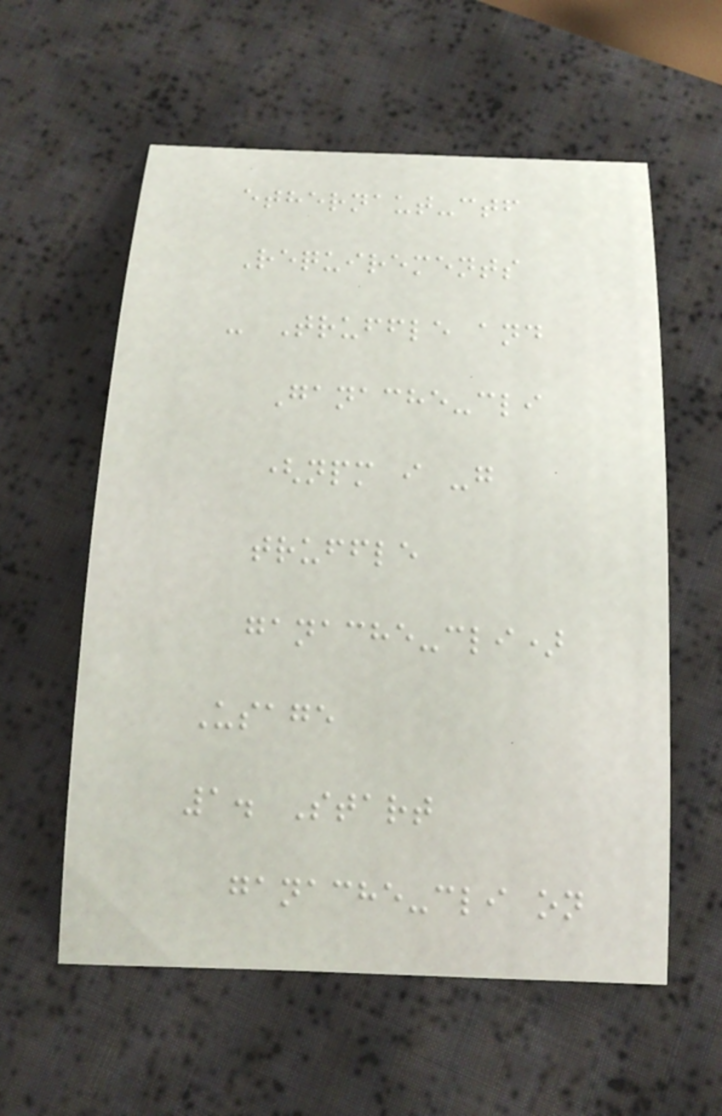ethernaut-ctf
Requirements
- Truffle and
Ganache-cli
(npm i -g
truffle
ganache-cli)
Usage
1. Start
ganache-cli on
